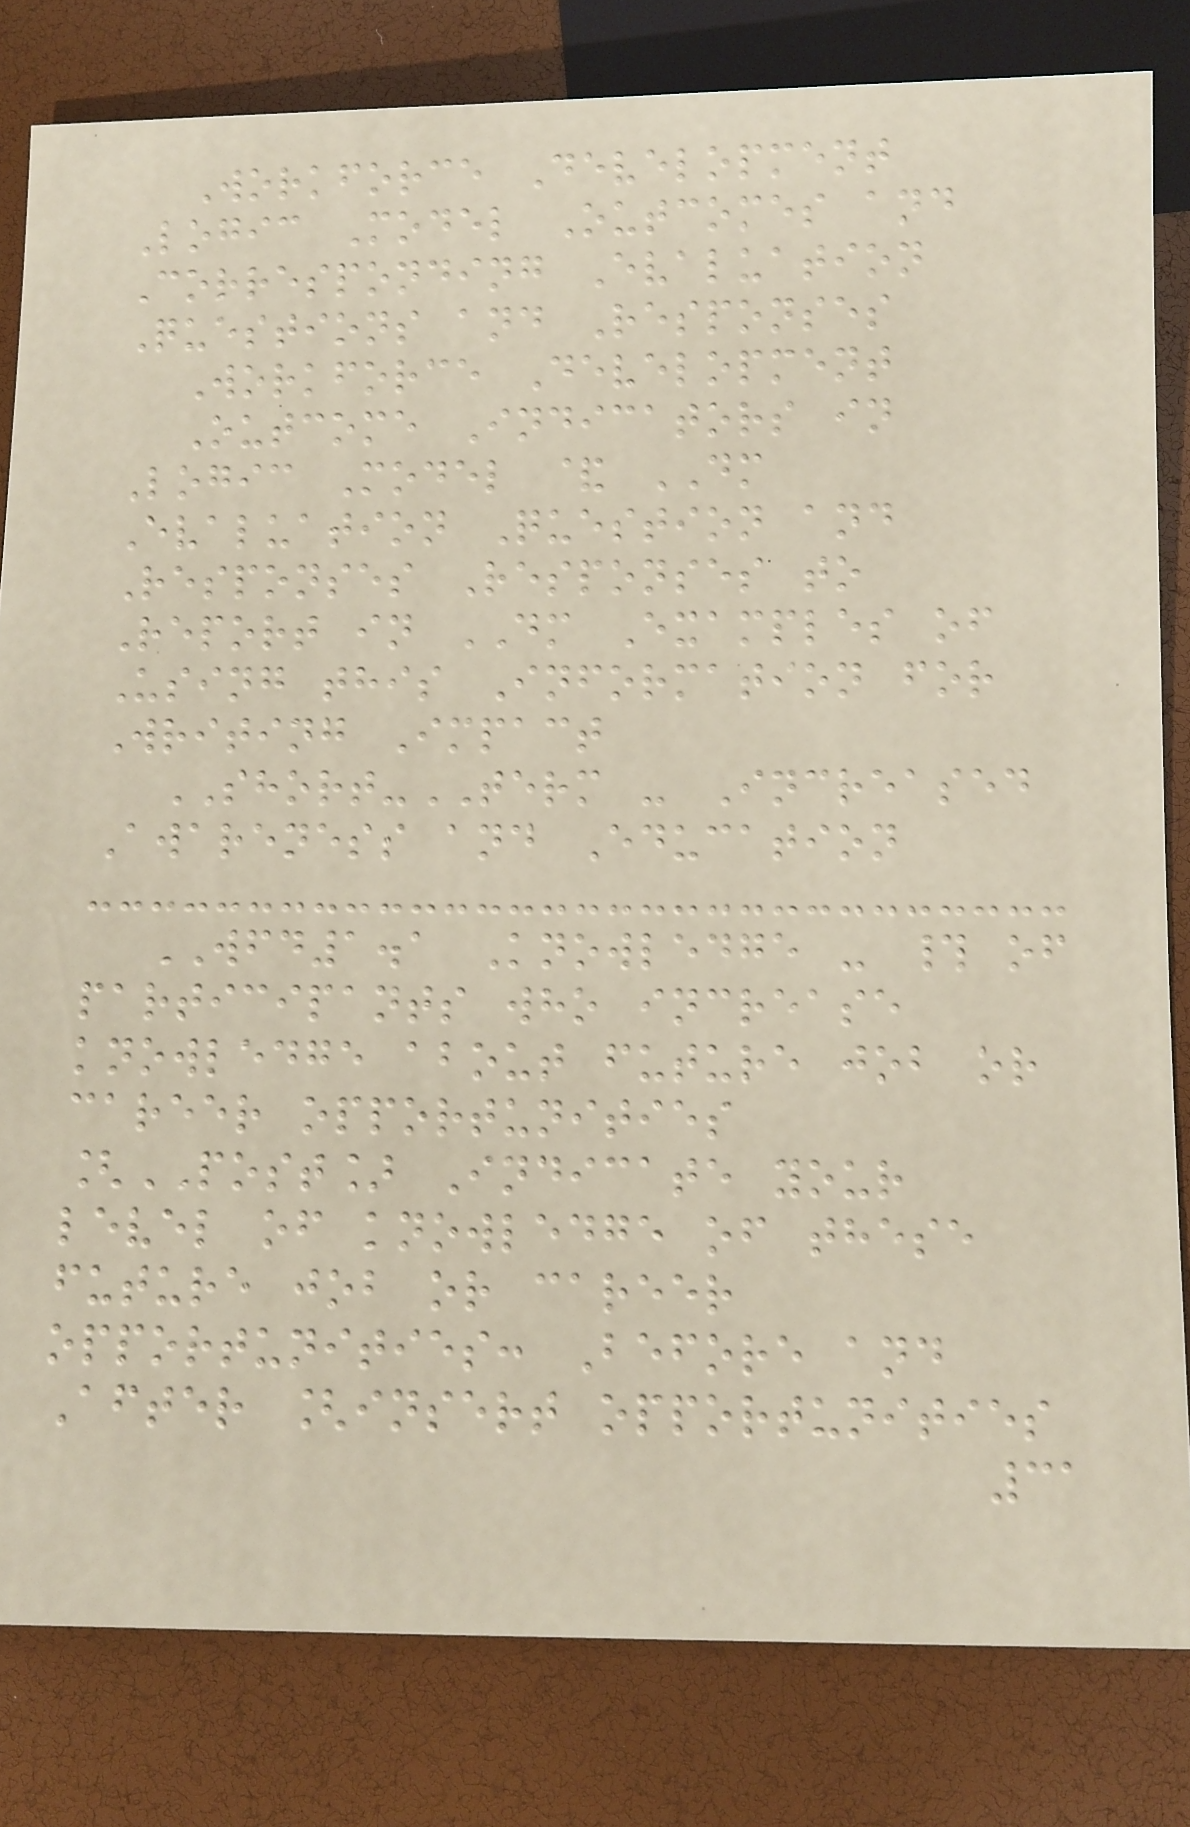Workforce Development
Logic Model Outcomes and
Corresponding Evaluation
Questions and Responses
Workforce Development
Outcome Indicators in
Logic Model & DM
Evaluation Question and
Responses Responses to
Report in DM Examples of
Using this Information for
Writing Impact
SHORT-TERM - Increased
Awareness and Education
WFD1.1 Knowledge - # of
participants who increase
knowledge about future job or
career opportunities
[POST] Indicate your
level of knowledge of these
future job or career
opportunities: Before and
After [insert opportunities
31
